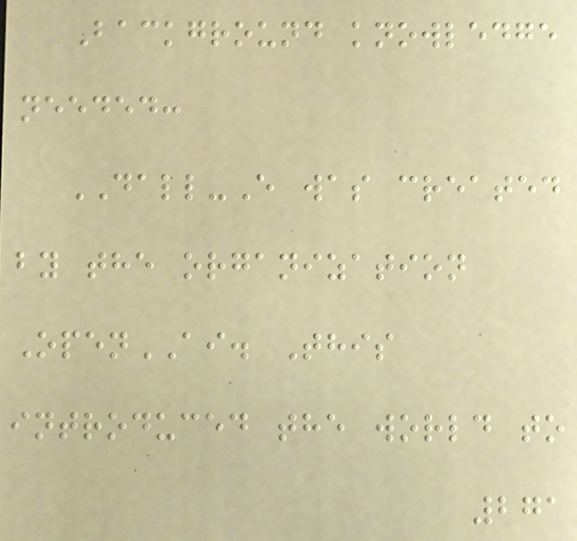Background knowledge
needed:
DALL-E was created
by the organization
OpenAI. This
introduced the world to
271
